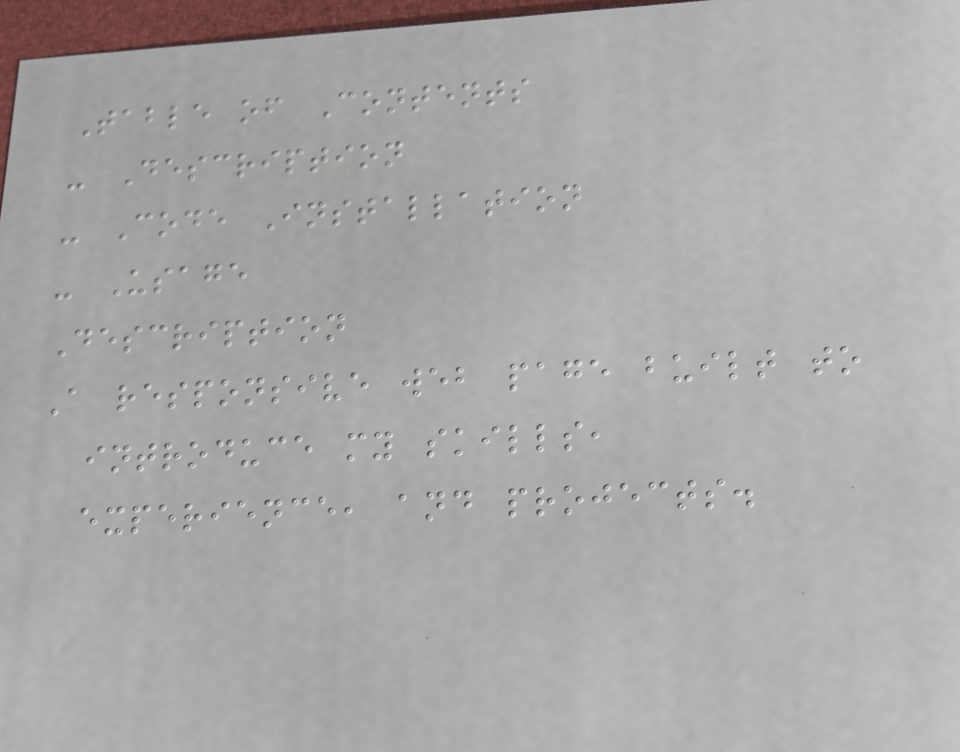Table of Contents
- Description
- Code Installation
- Usage
Description
A responsive web page built to
introduce my skills,
experience, and projects.
